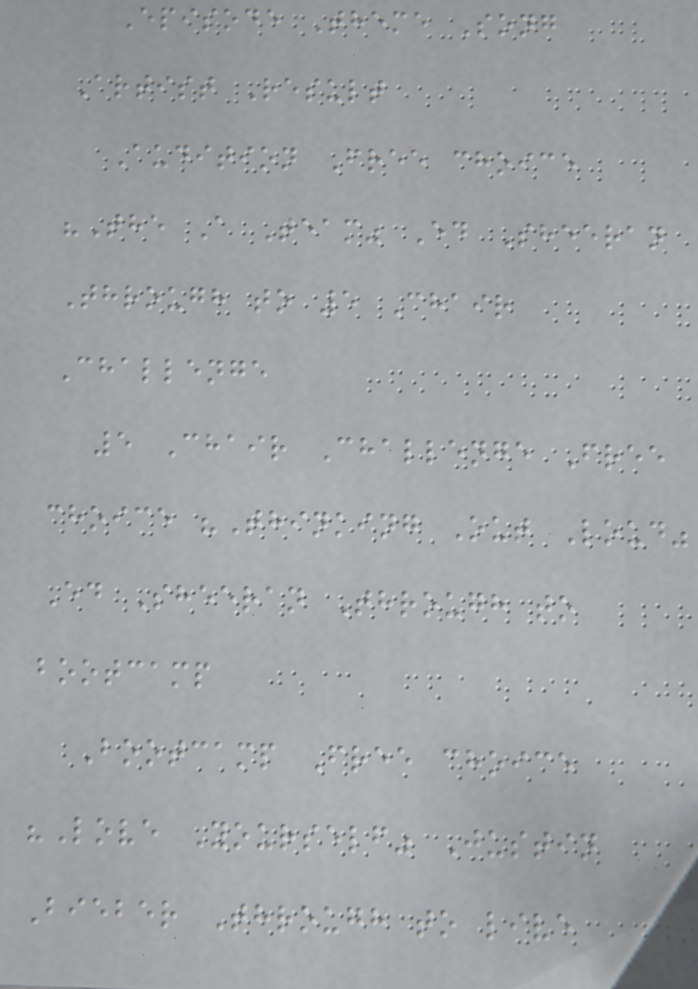Episode Theme Song
Artist Result
Audition Free choice
"The A Team" Ed Sheeran
Through to 5 Chair
Challenge
5 Chair Challenge Free
choice "Thinking Out Loud"
Ed Sheeran Through to
bootcamp
Bootcamp Free choice
"Love Yourself" Justin
Bieber Through to live
